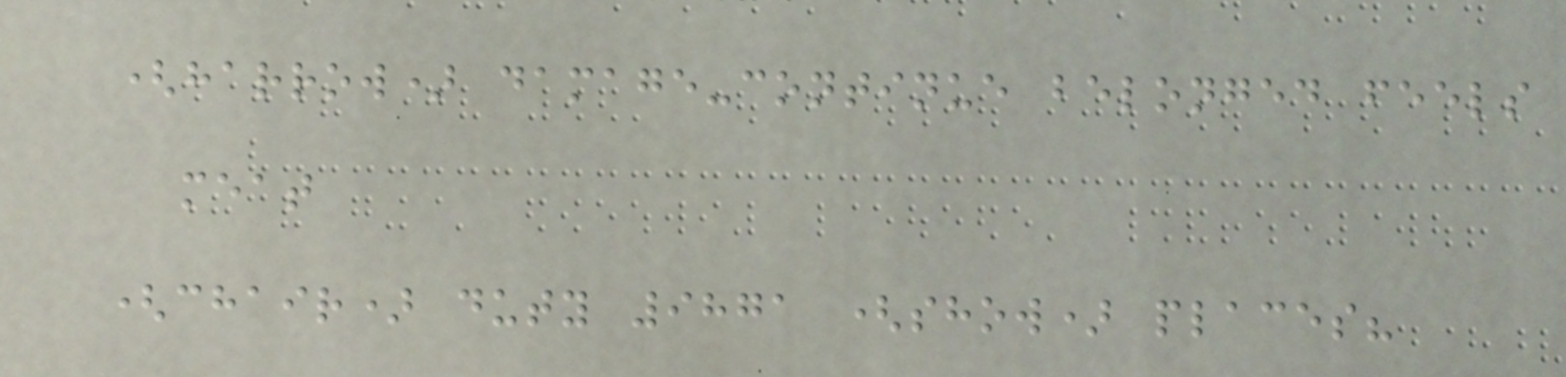(harrow) damage-continue belonged feels
meat
(chair) duty 9871 (show) places?
